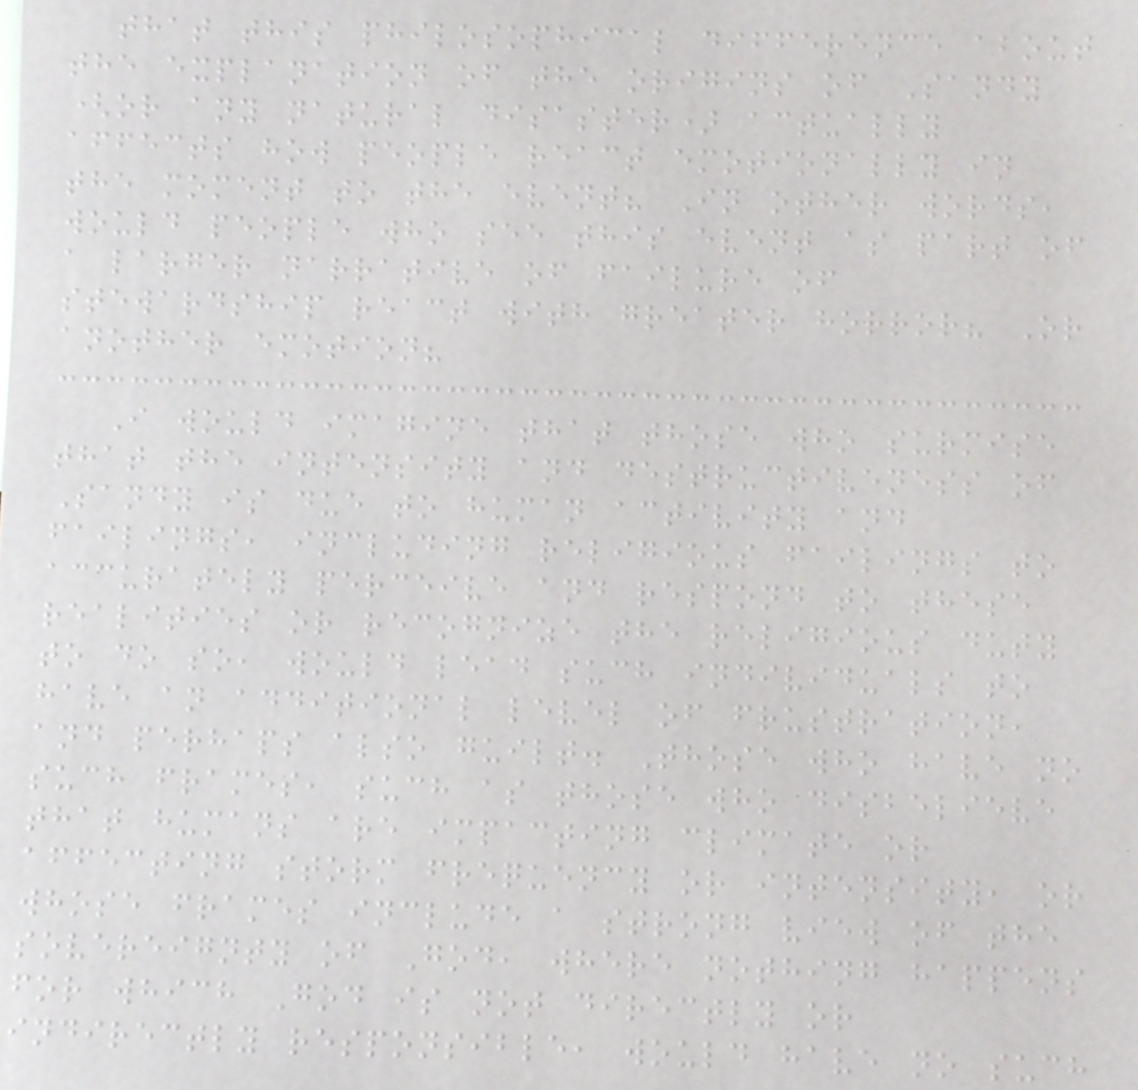that this philosophical difference about
the explanation of the origins of Sandy
(or any natural disaster) actually
affects how people react emotionally in
the moment to the event? In other words,
would people who see this event as part of
a larger narrative of failure of
stewardship react with greater horror? Or
another emotion?
I would imagine that those who surmise
that the intensity and destructiveness of
Sandy is due to human activity and
failings, including religious failings to
accurately perceive and respond to these
realities or recognize the religious duty
to do so, would lead such individuals to
have an additional level of frustration,
and perhaps also guilt. Those who have no
such frames, such as those who disbelieve
that humans are impacting climate or
affecting storm frequency or intensity, or
whose frames include a strong view of the
sovereignty of God, where nothing happens
for which God is not directly or
indirectly responsible, would have no such
